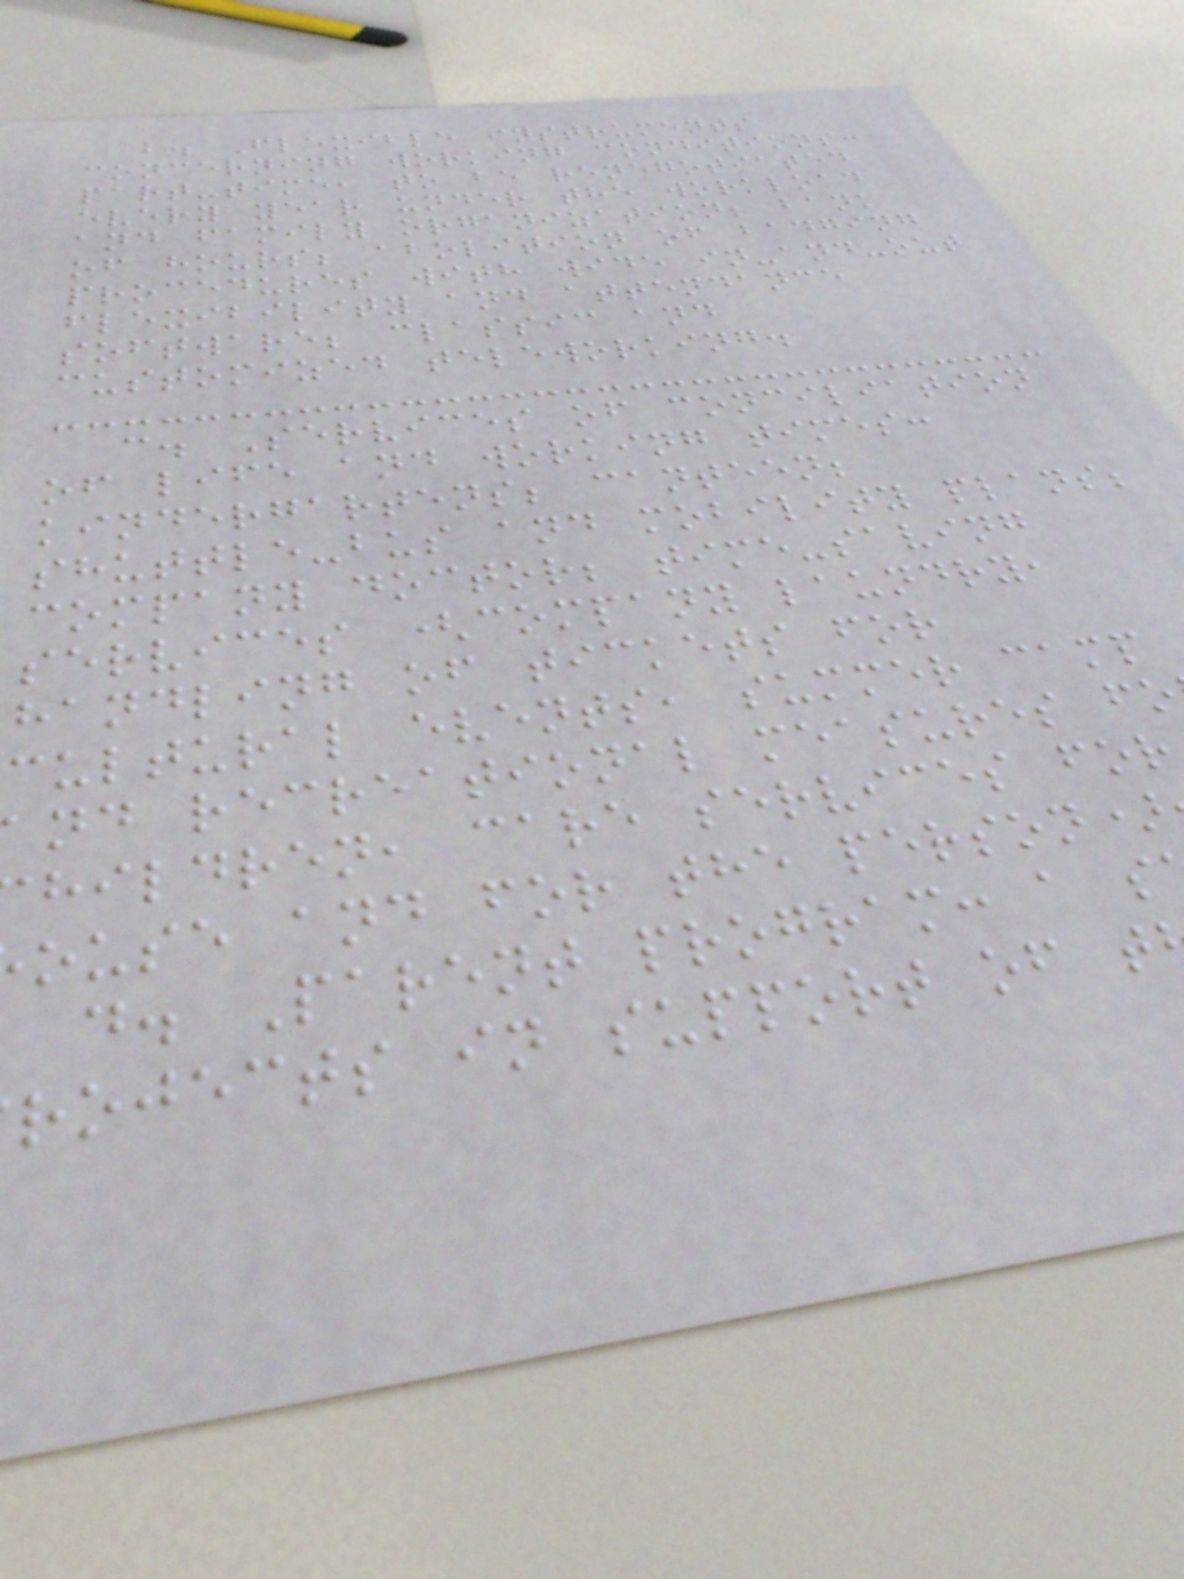b. Flexible instruments
concerning working conditions:
part-time, to be renegotiated
every year under the workload
and family organization; bank
of hours; abolition of badging
procedures with wide in-and-out
flexibility and attendance
software; classic and
customized teleworking.
c. Services of conciliation
of life and working times:
kindergartens; canteen;
shuttle-bus and mobility plans;
company doctor; time-saving
services (company laundry,
handling of tickets for
cultural events, summer camp
nd recreational measures fo
hildren, care services for
ouse and for the person)
d. Parent program: a s
rojects in support of t
